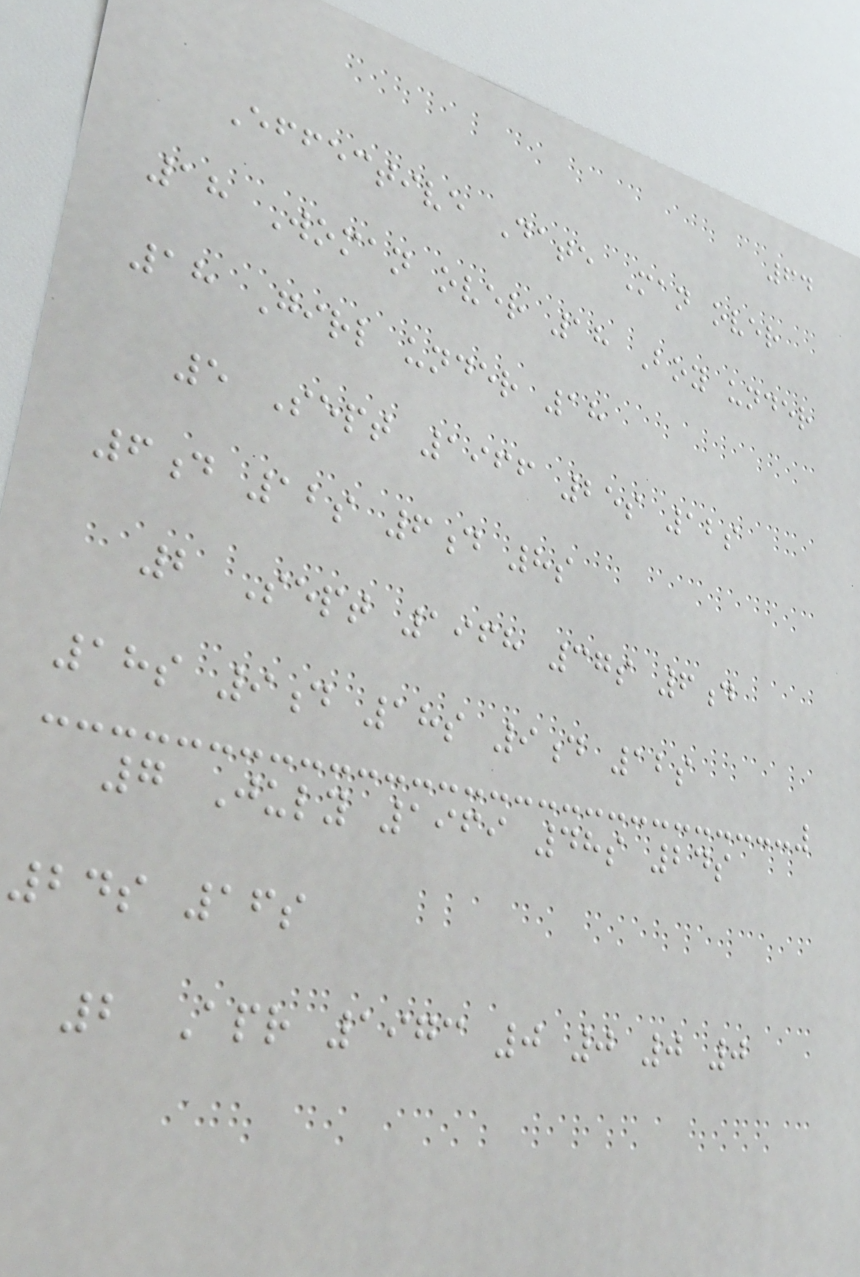64
Effective Date Man over
18 Woman over 18 Boy under
18 Girl under 18
5 Sept 1966 25s 12s
6d 12s 6d 8s
2 Sept 1968 37s 6d
18s 9d 18s 9d 12s
7 July 1969 48s 24s
24s 16s
2 Apr 1973 0 0 0 0
